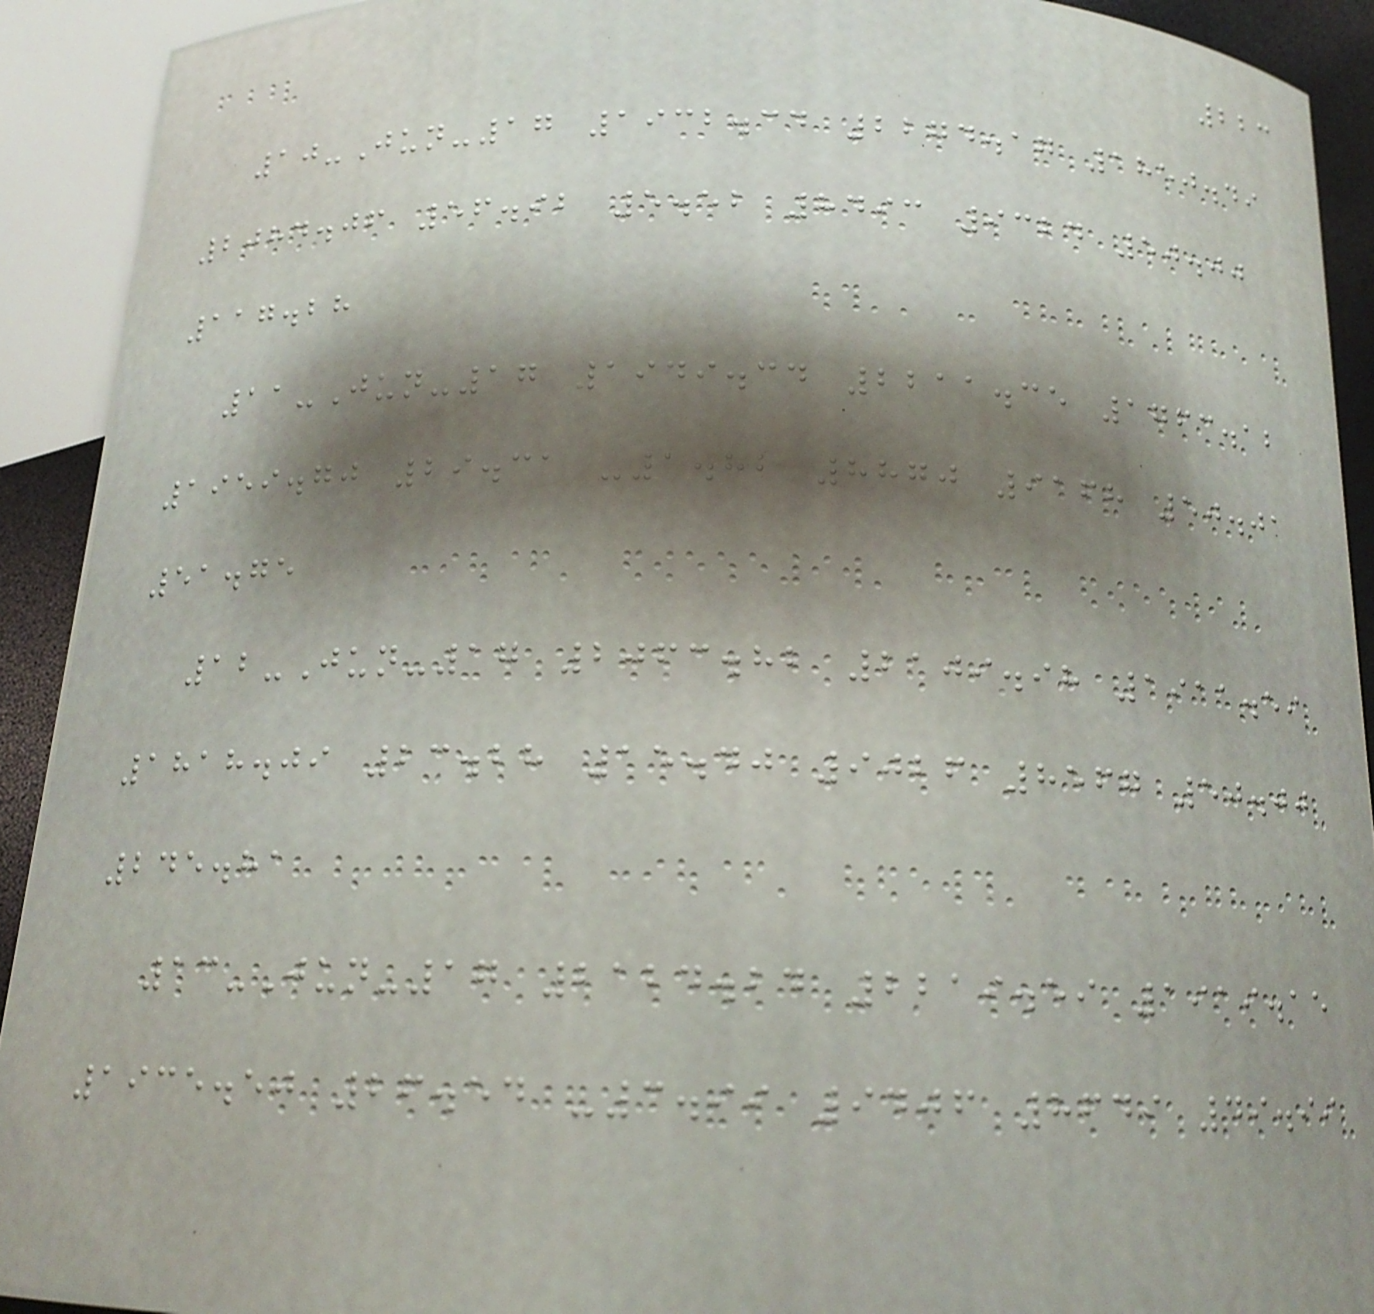223
10-Jun-17 1932.34 2274.17 1850.49
2084.06 56.92 5.52 8493 9324 50.00
117.28
11-Jun-17 1949.34 2211.35 1763.12
1959.70 29.31 -1.82 8870 9168 50.01
51.75
12-Jun-17 2063.82 2109.98 1911.59
1818.09 23.28 15.40 9026 8567 50.00
245.81
13-Jun-17 2124.24 2219.59 1919.15
1935.50 26.54 -3.99 9406 8649 49.99
